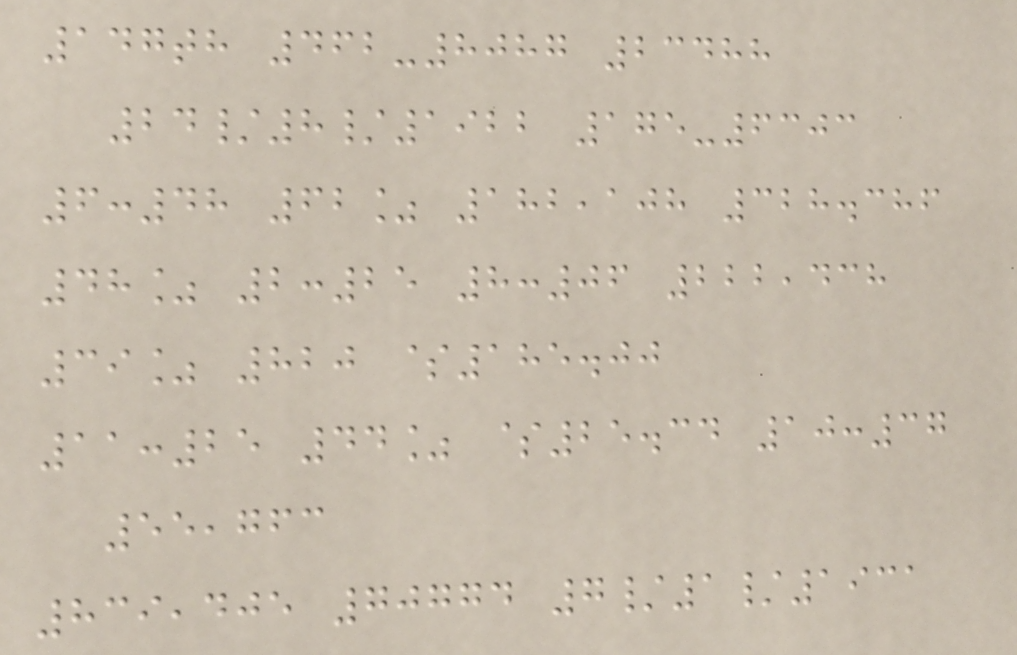147th 462-8087 23488
24/8/1922 175-6303
6:48 62% 182,108 328.386
48% 2:25 8:06 222,438
39% 820 $185.00
11:25 44% $25.34 10:37
55,763
839,405 70774 7/1/1931
